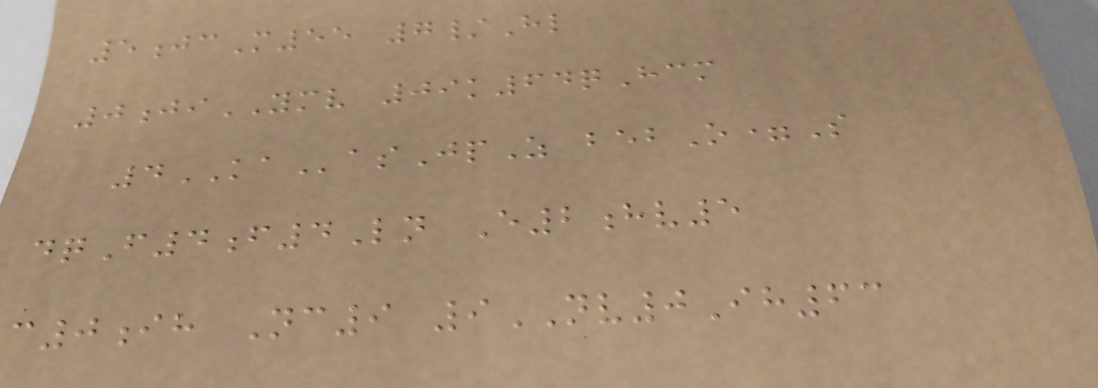5jcM55 7/Hl
0jiYMV 09k64qHcm
4KAasJpZ bebO=S
dqF4f4Ln E2hv5
c0ih Nc9 9NV0Ih63
